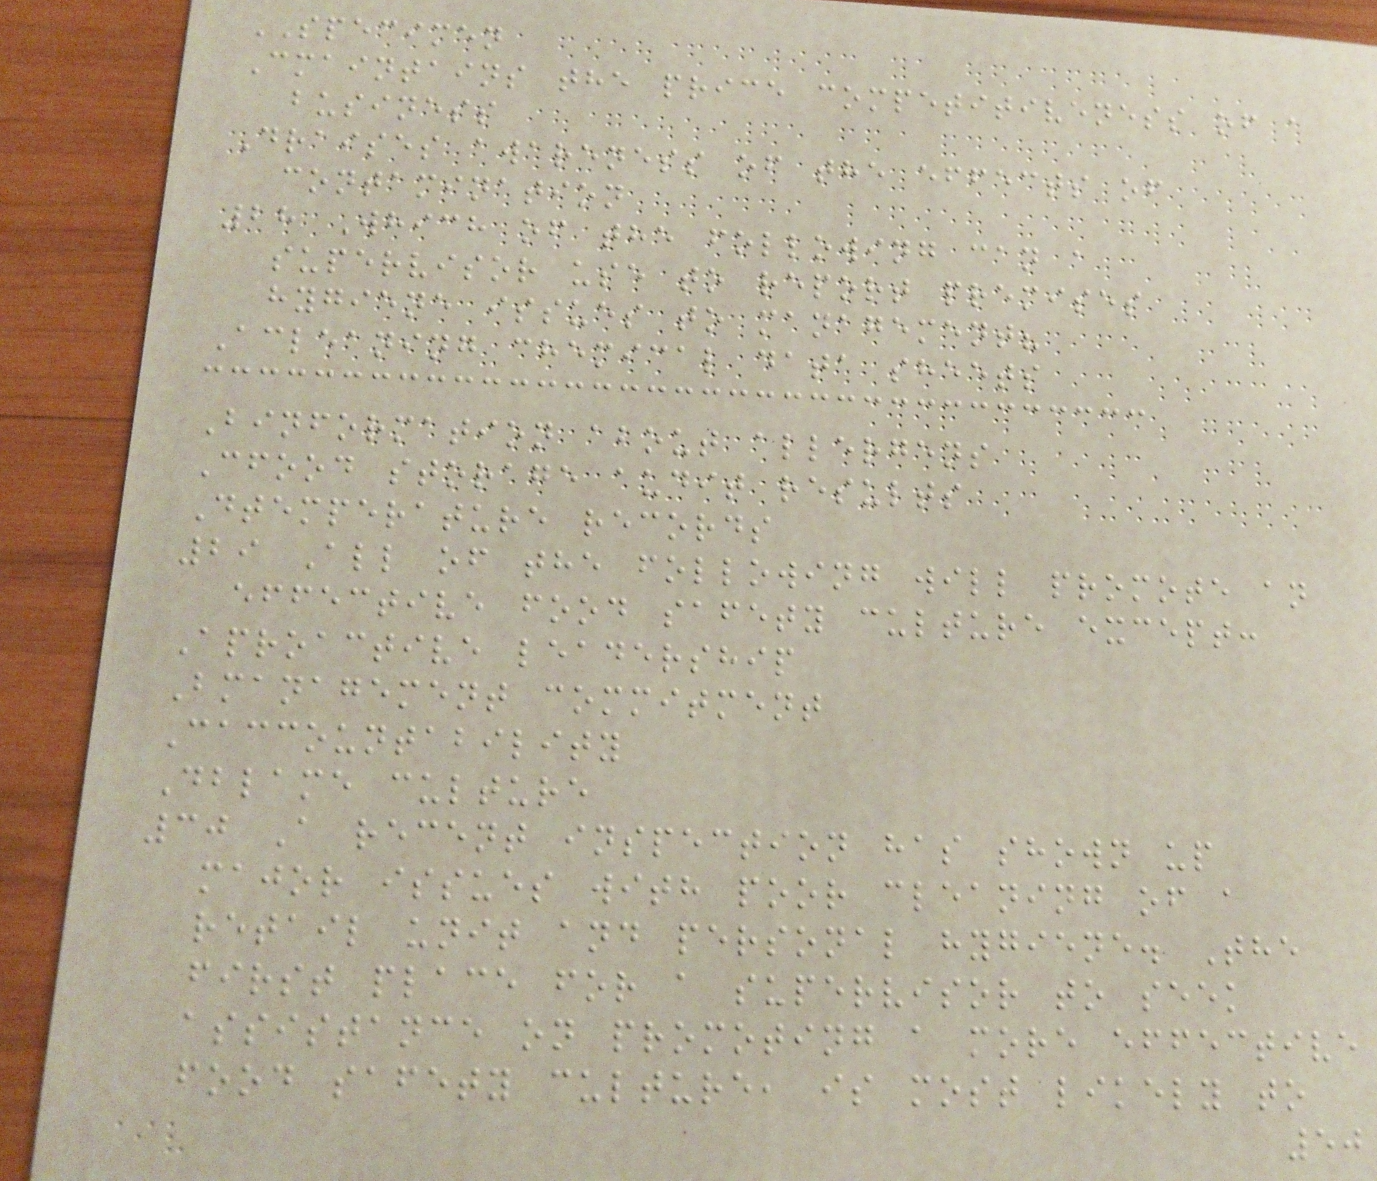SPECIMEN
Cmaintains the price competitiveness of a
business
Draises awareness of the effects of
contamination
28 Which of the following can a
supervisor use to report premises
hygiene issues to management?
Acleaning chemical data sheets
Binformation about allergens
Cfood storage audit results
Dtemperature records
29 All of the following will promote an
effective food safety culture except:
Aproactive leadership
Bmanagement commitment
Caccountability
Dblame culture
30 A recent inspection has shown up
major issues with poor cleaning of a
retail unit and personal hygiene. The
first place for a supervisor to seek
assistance on promoting a more effective
food safety culture, is most likely to
50
